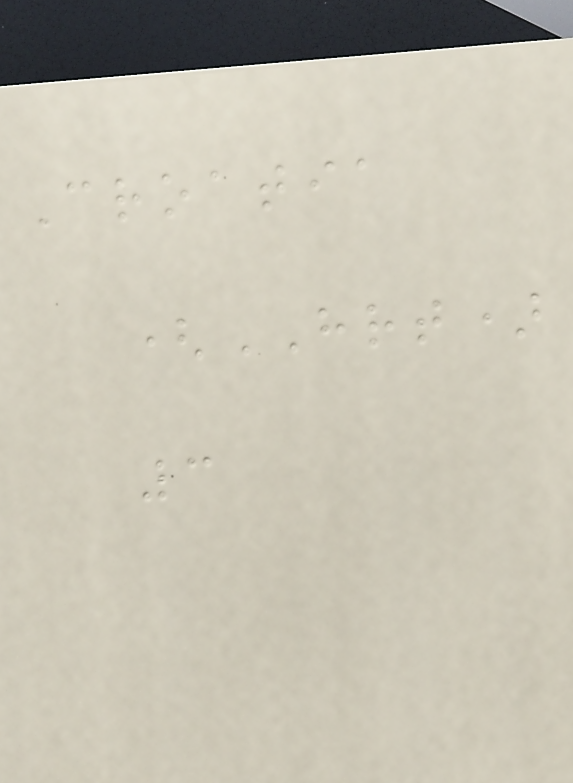Croatia
(HRT)
3
